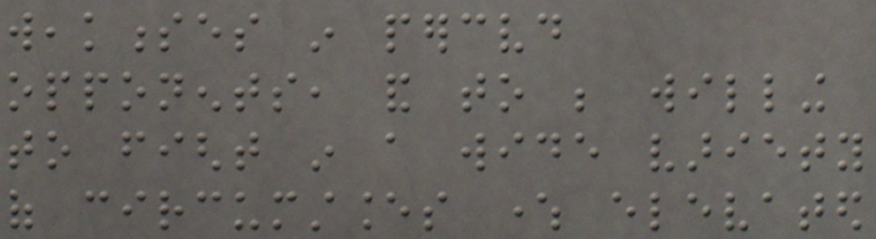weaknesses in perceived
opponents, and to be willing
to fight in a wide variety
of circumstances where elevated
